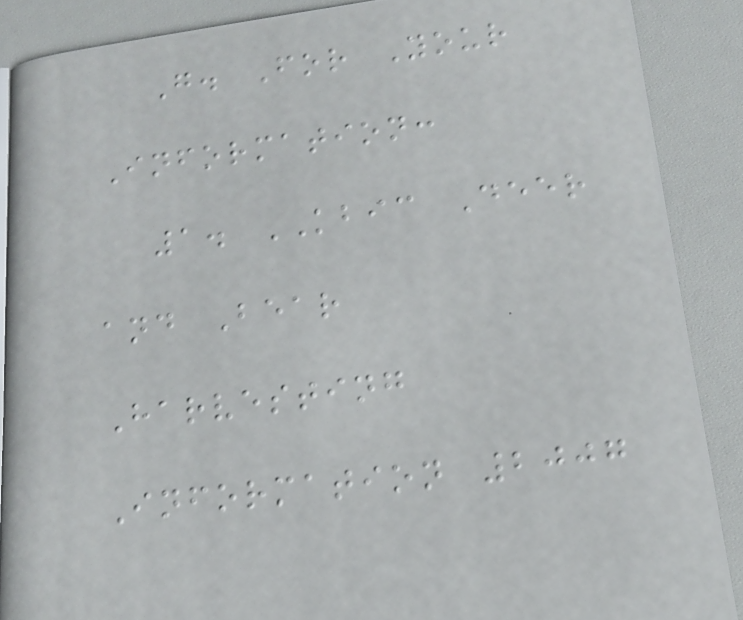G. For Your
Information:
1. KBIC Deer
and Bear
Harvesting
Information 2007
